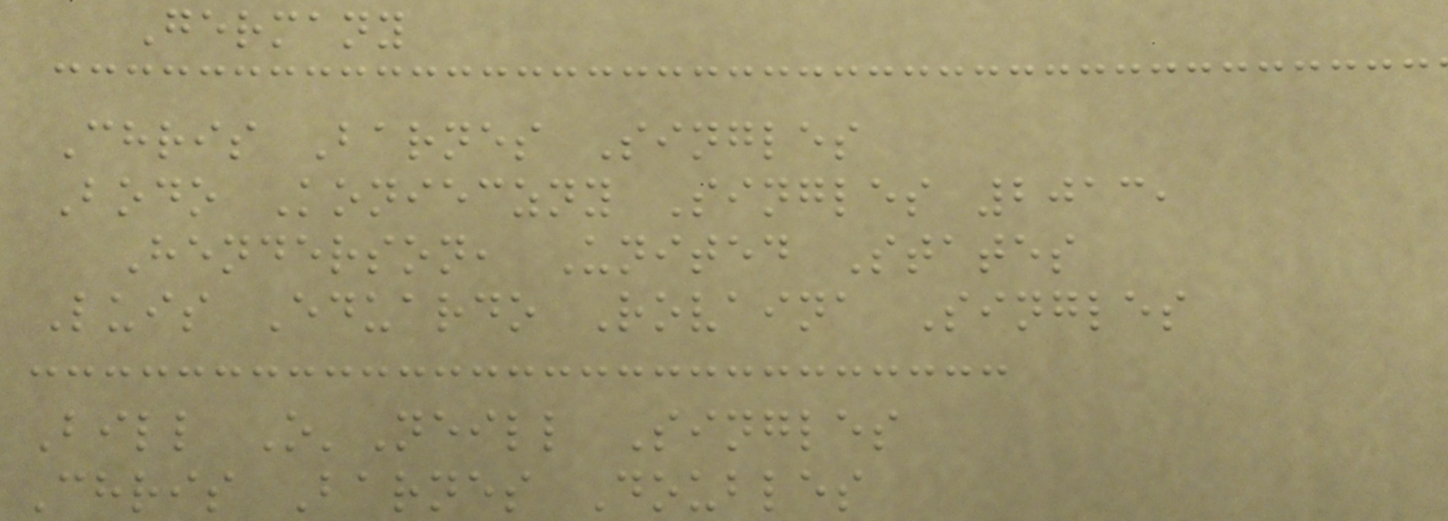Germany
Chris Barnes Singles
Bodo Konieczny Singles 2013,
Henderson, United States
Luis Eduardo Rovaina Singles
Bill O'Neill Singles
Chris Barnes Doubles
